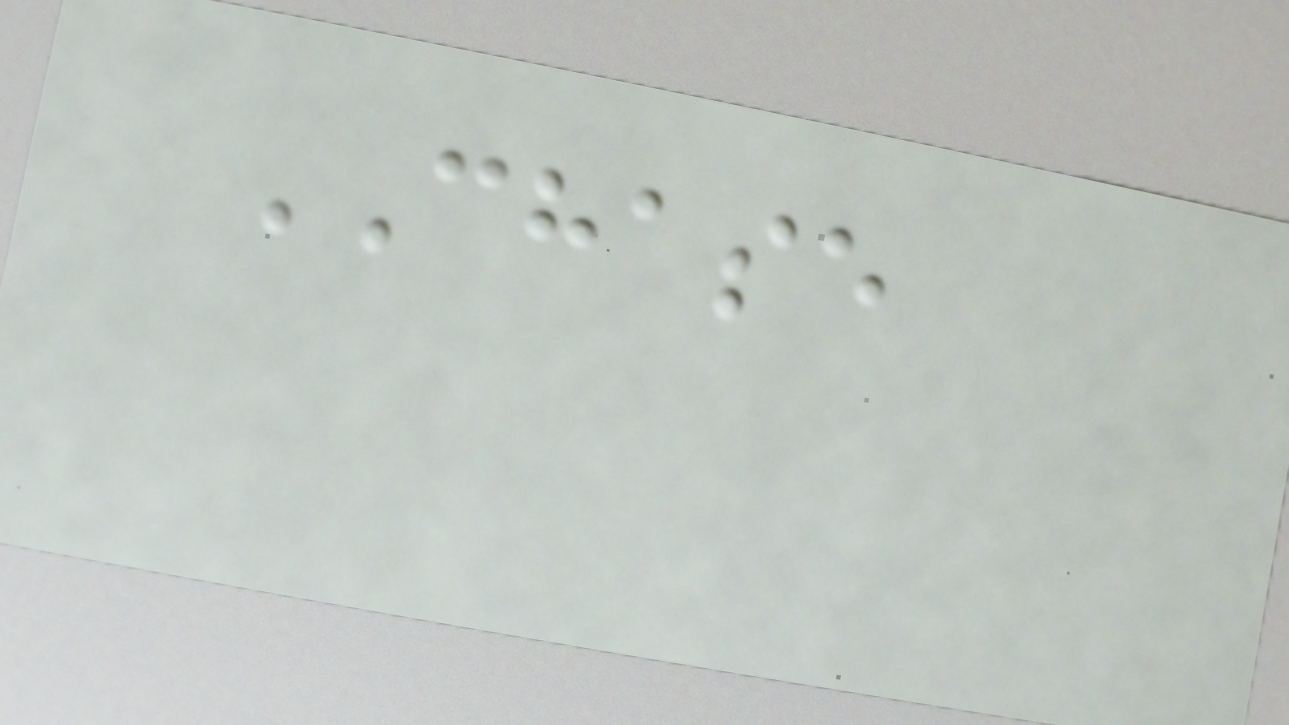CHASE
